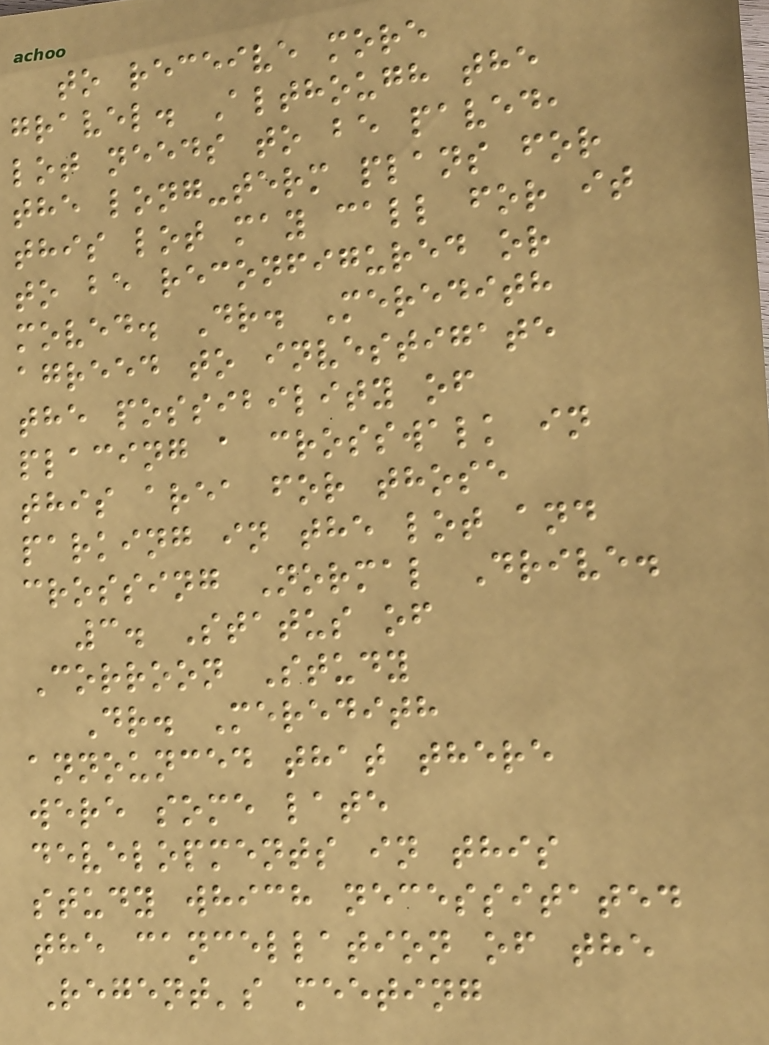to receive more
gravel. Although the
lot needs to be paved,
the long-term plans for
this lot may call for it
to be reconfigured or
moved. Dr. Meredith
agreed to investigate
the possibility of
placing a crosswalk in
this area for those
parking in the lot and
crossing Normal Drive.
3. Status of
Corroon Study
Dr. Meredith
announced that there
were some late
developments in this
study which necessitated
the cancellation of the
Regent's meeting
